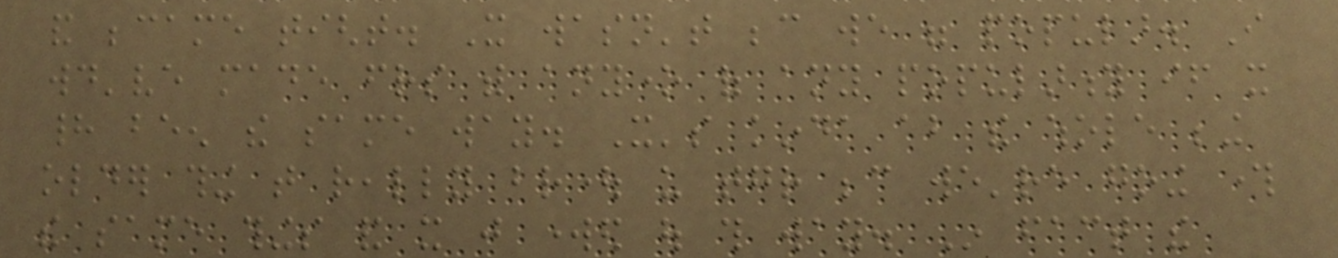and became tight. It wasn't because we were popular. I
would've made friends with anyone of any popularity if it
had been the same way. It's kinda about the whole being
older thing that really brought us together because we're going through
the same things and it just worked out this way. In fact the
